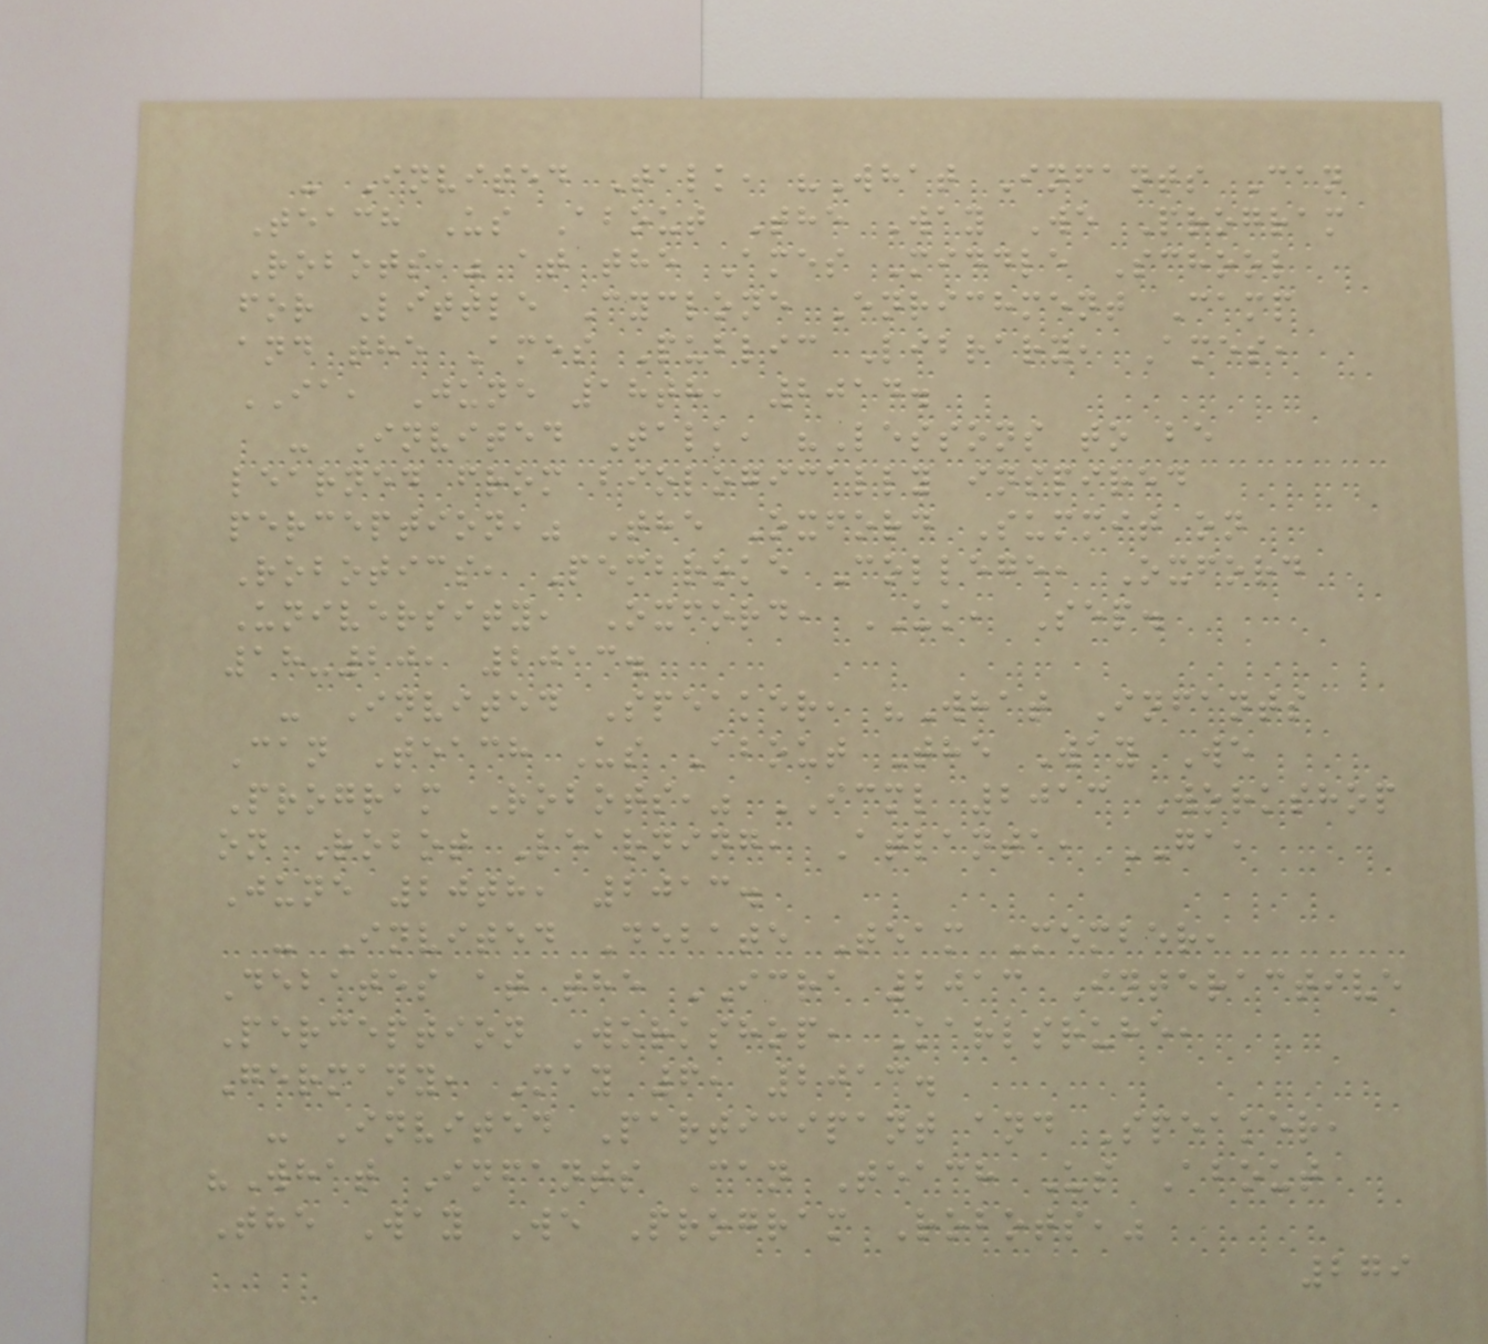- Invited Talk, "What Infants Can
Teach Us About The Way We Program
Robots," at the Ames Middle School
for Little Cyclone Enrichment Camp
and the Ames Public Library, Ames,
IA, June 18th, 2014.
- Invited Talk, "Lessons to be
learned from biologically inspired
perception," The Oxford Summit on
Robotics, Pembroke College, Oxford
University, Oxford, UK, Sep.
18-20, 2013.
- Invited Speaker, "What Infants
Can Teach Us About The Way We
Program Robots," ICML 2013 Workshop
on Robot Learning, Atlanta, GA,
June 20th, 2013.
- Invited Debate Team Member,
Debates at the ICRA 2013 Interactive
Perception Workshop, Karlsruhe,
Germany, May 6, 2013.
- Invited Participant and Speaker,
"What Infants Can Teach Us About
The Way We Program Robots,"
279
